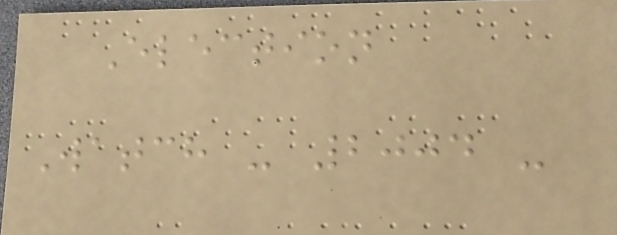Election
Watch - 2004 -
